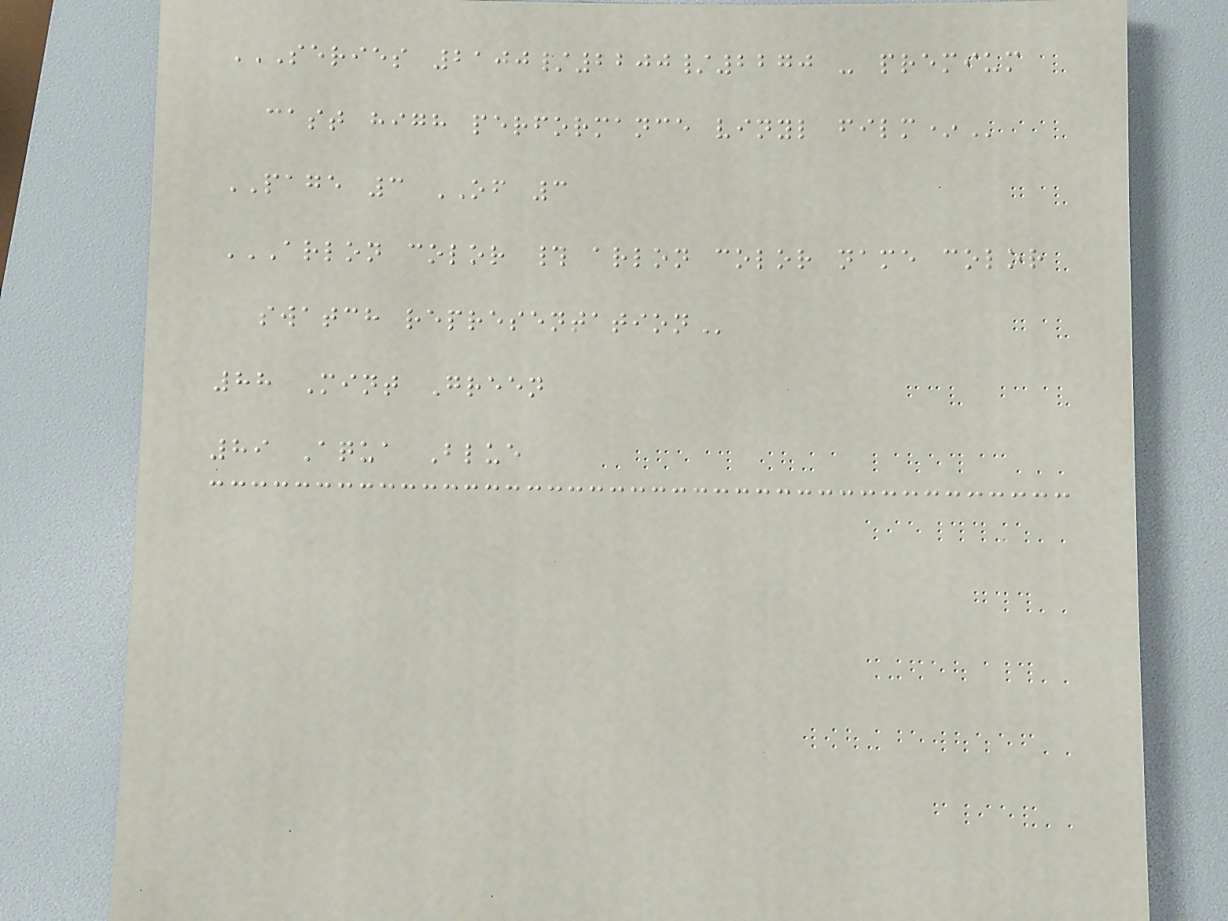SERIES 2100/2200/2270 - PREMIUM
CAST HIGH PERFORMANCE VINYL FILM*
PAGE 3 OF 3
ARLON COLOR # ARLON COLOR NAME COLOR
SWATCH REPRESENTATION
88 Mint Green
89 Aqua Blue
